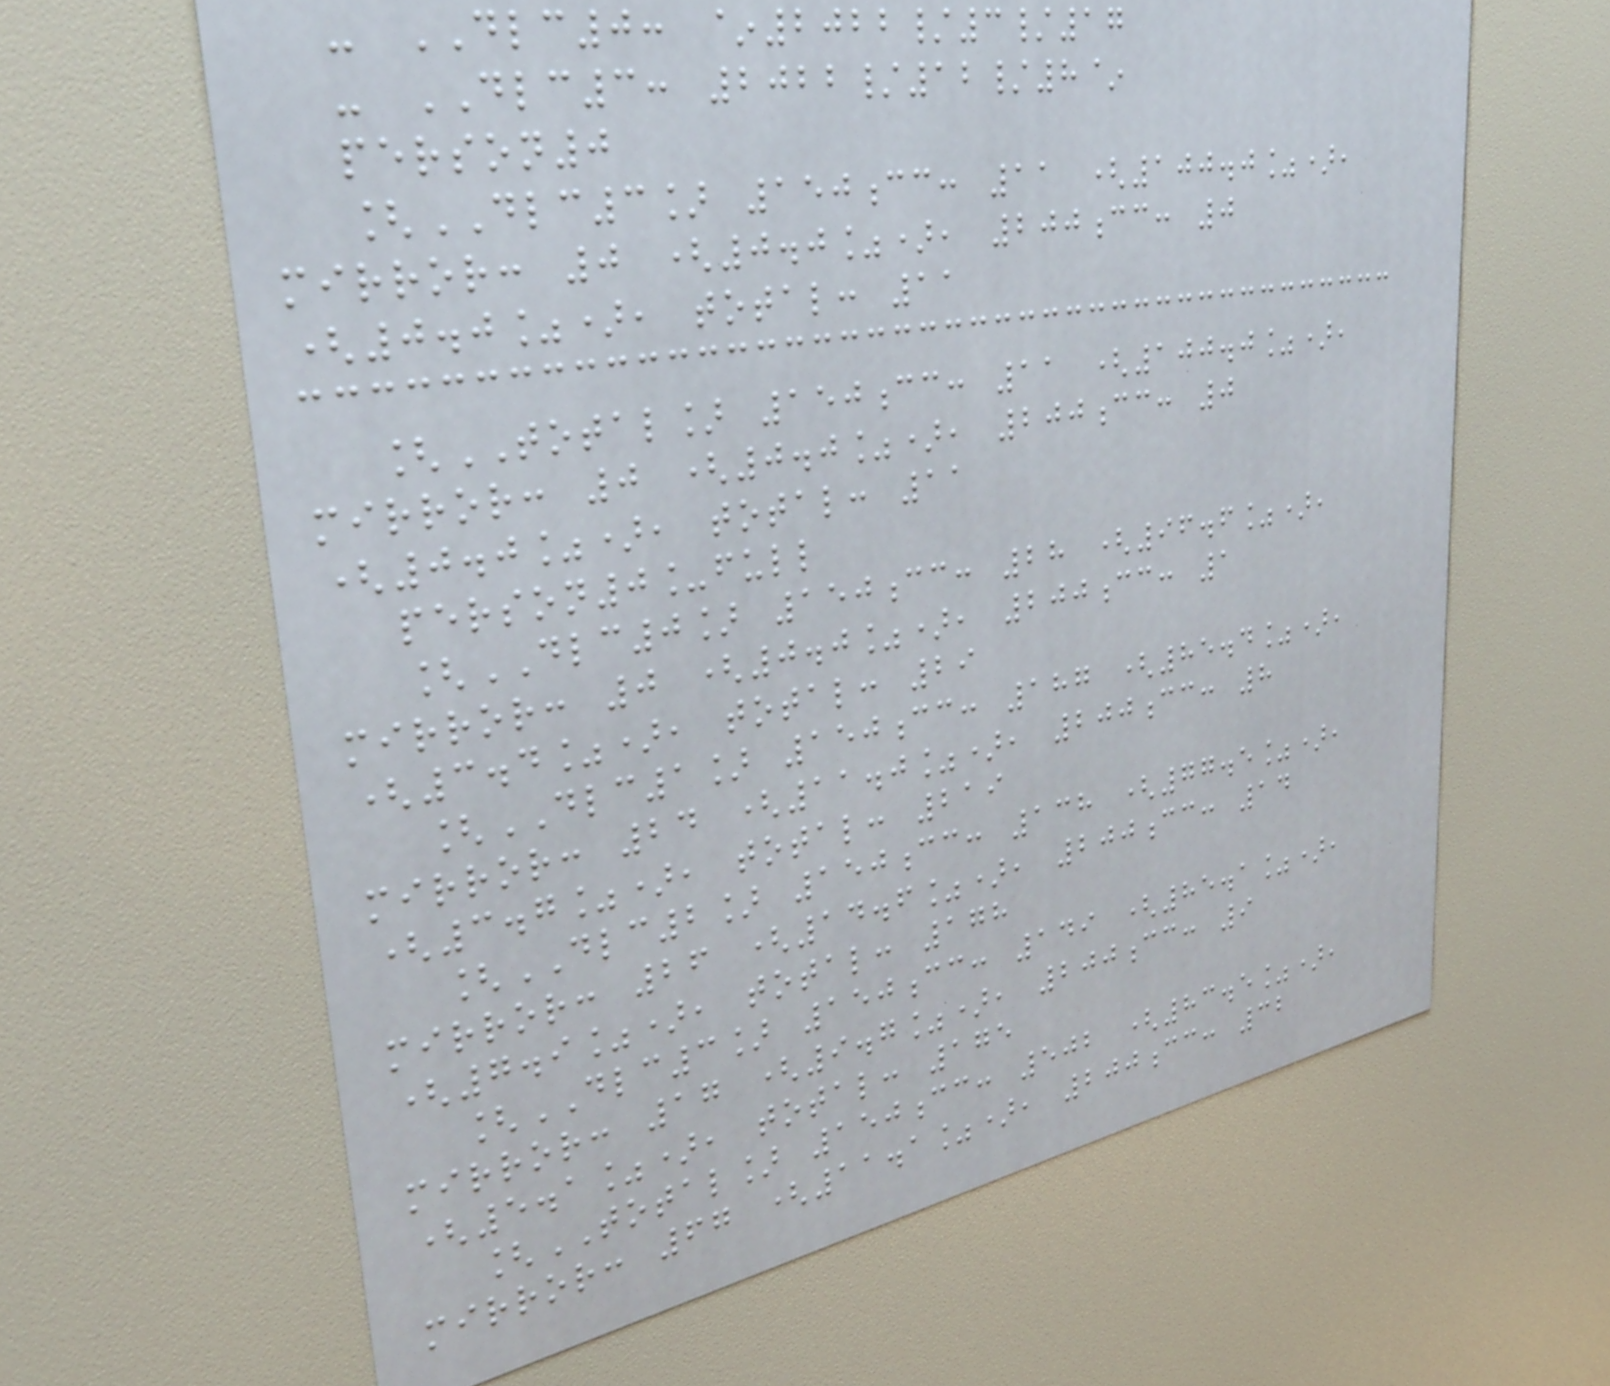- DLC0: ~2022/3/17
- DLC3: 2022/12/8~
person0
[DLC3] 150cc: 11 (100.0%),
mirror: 0 (0.0%), 200cc: 0
(0.0%), total: 11
[TOTAL] 150cc: 11 (100.0%),
mirror: 0 (0.0%), 200cc: 0
(0.0%), total: 11
person0_full
[DLC0] 150cc: 28 (96.6%),
mirror: 0 (0.0%), 200cc: 1
(3.4%), total: 29
[DLC1] 150cc: 187 (85.4%),
mirror: 24 (11.0%), 200cc: 8
(3.7%), total: 219
[DLC2] 150cc: 138 (77.5%),
mirror: 26 (14.6%), 200cc: 14
(7.9%), total: 178
[DLC3] 150cc: 149 (85.1%),
mirror: 17 (9.7%), 200cc: 9
(5.1%), total: 175
[TOTAL] 150cc: 502 (83.5%),
mirror: 67 (11.1%), 200cc: 32
